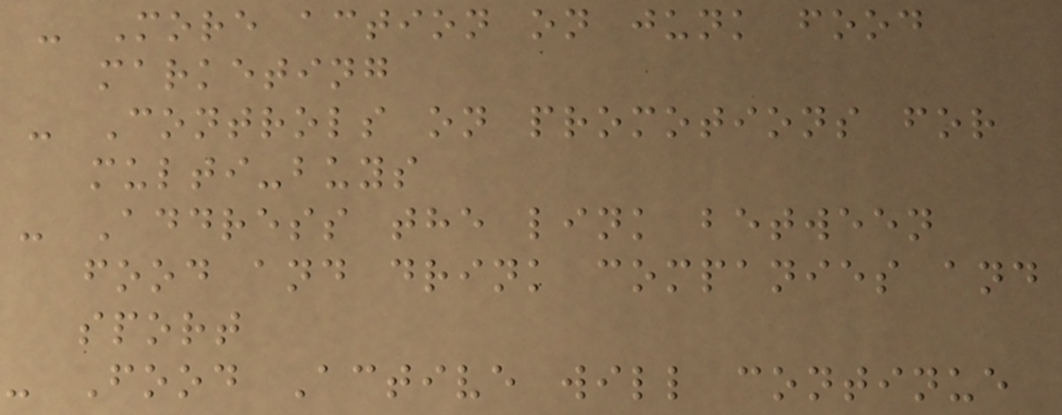- More action on junk food
marketing
- Controls on promotions for
multi-buys
- Address the link between
food and drink companies and
sport
- Food Active will continue
